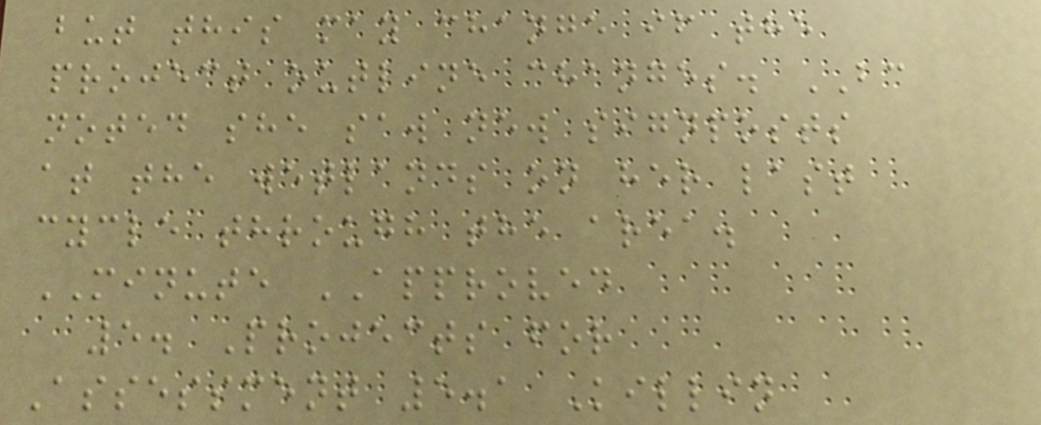but this may change if the
project outline changes. BC
noted she saw new signposts
at the wetlands on her last
cycle through the area.
MINUTE APPROVED
5. Projects for
Assessment 5.1 Killin
